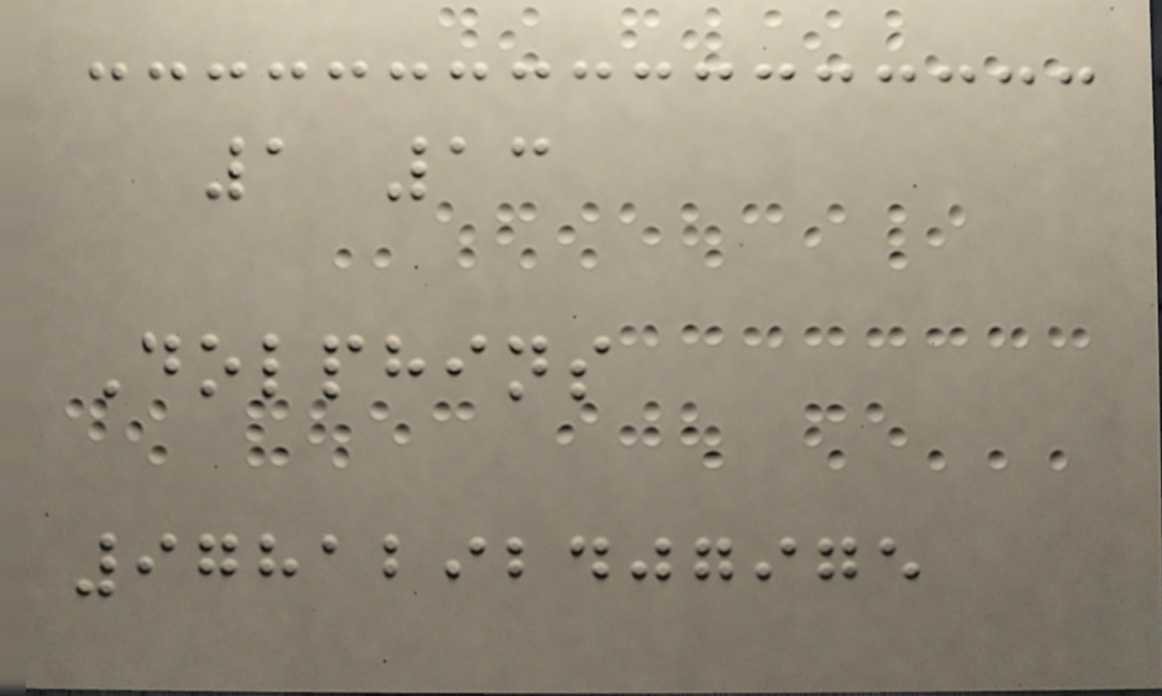1 13
Dolphins
9781292407975
